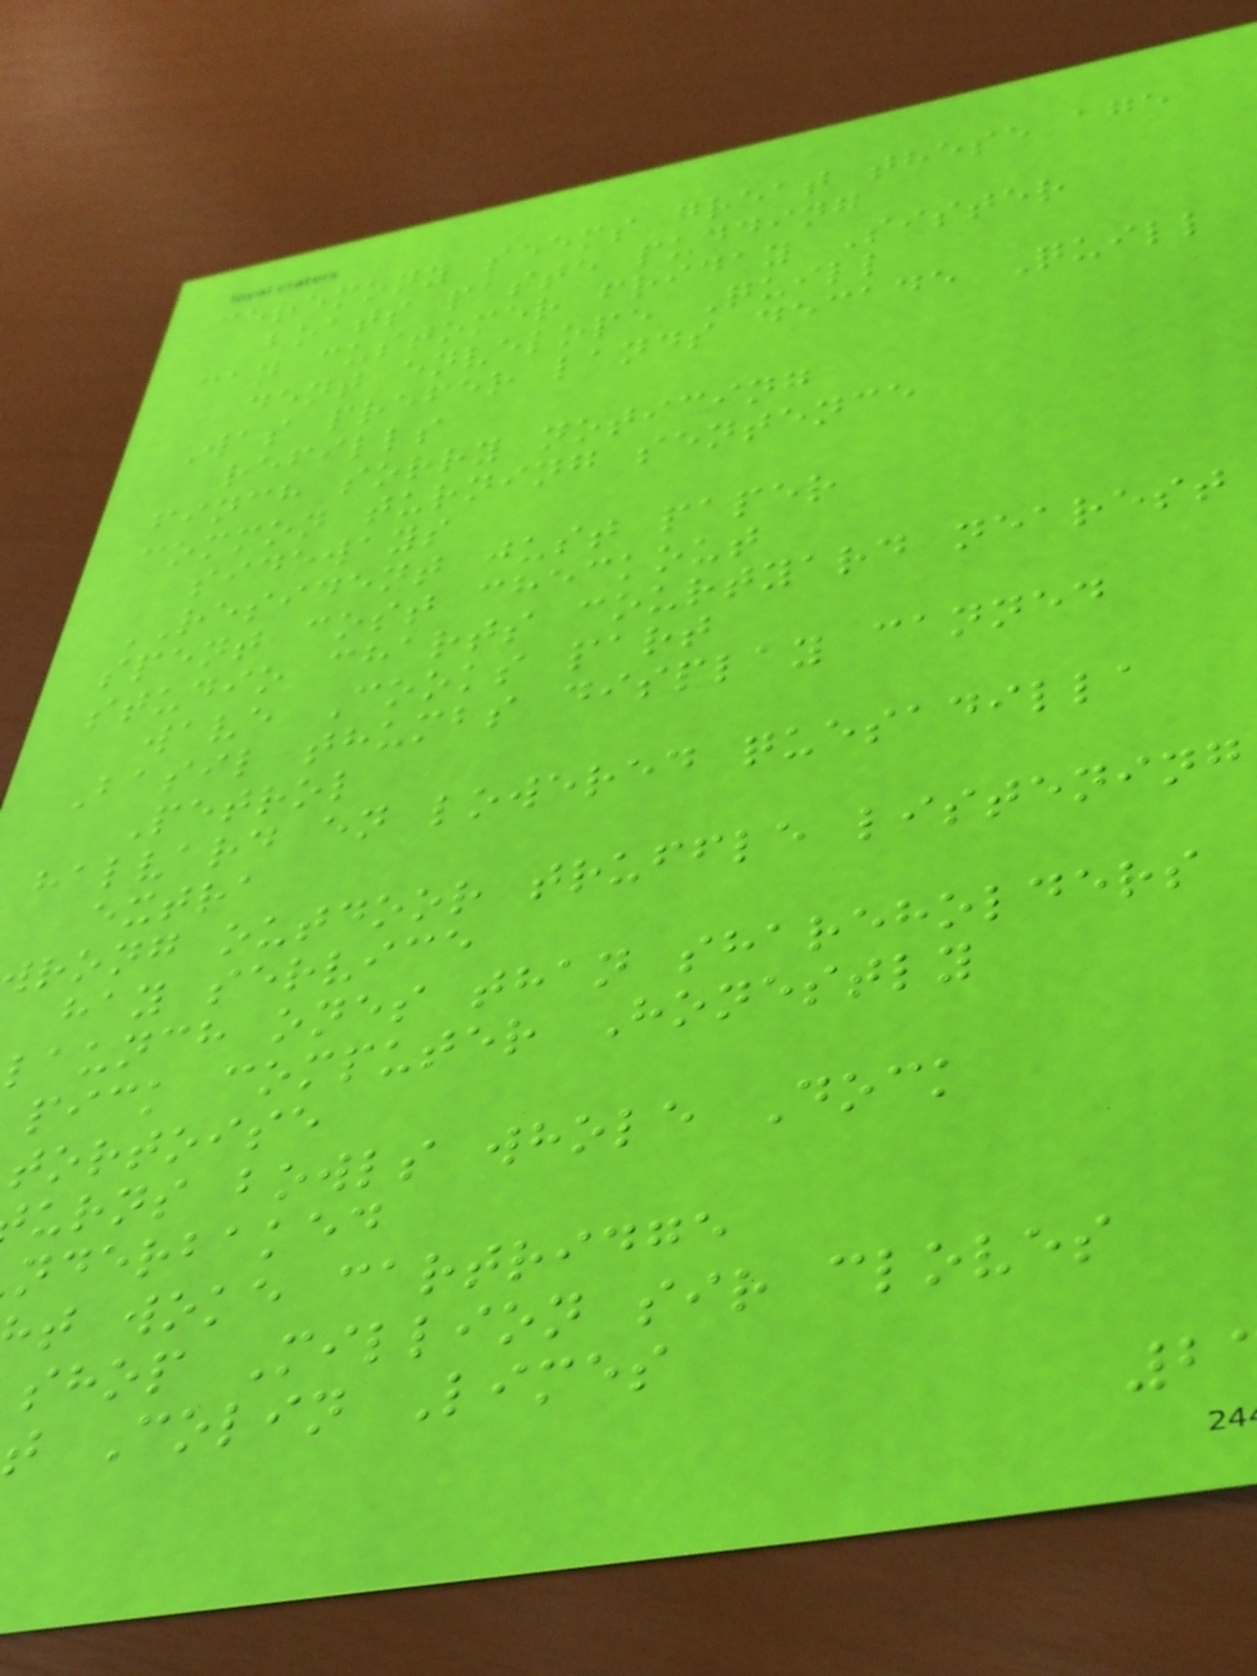ceremony seems great these age
boats paste pudding
can customer friday Sister
dent envelope Quill
Was prefer lands decade Quill
refills
finch sorry noticing
common turning sentence
sideways
RESIDENT just paper
spent cost checkout
studio charts courtyard nearest
wave Cooks part
Basil thumbs display canned
Petrol
halvard en lowered quesadilla
extra
rong outdoor truffle listening
hay service
launch ones than shareholders
pick computer Honestly
tortoise
urns bowls whole Dock
nderbaked
t woke cartridge
shop Million sir cloves
t Colin Limes
